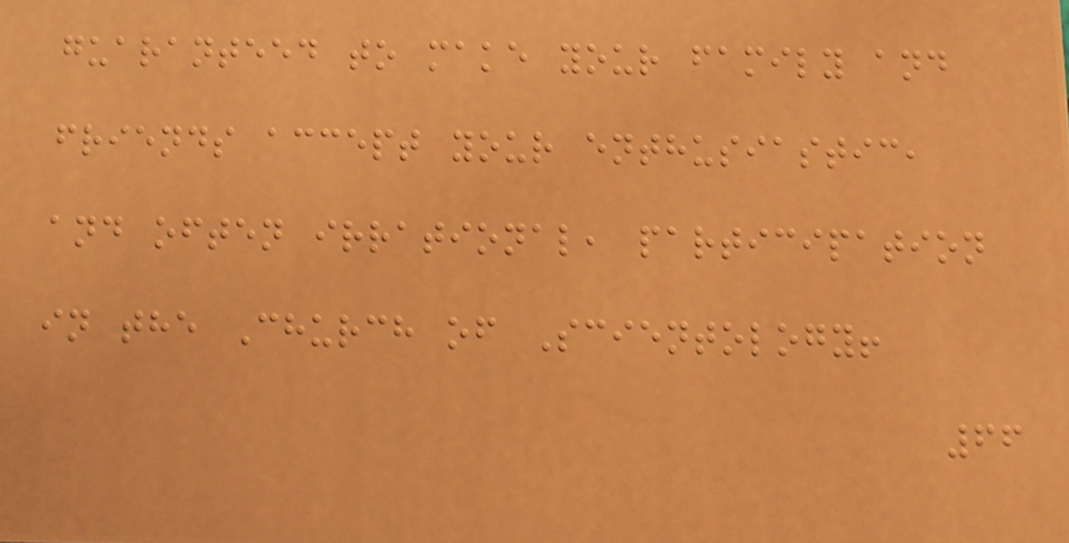guaranteed to make your family and
friends accept your enthusiastic,
and often irrational, participation
in the Church of Scientology!
66
